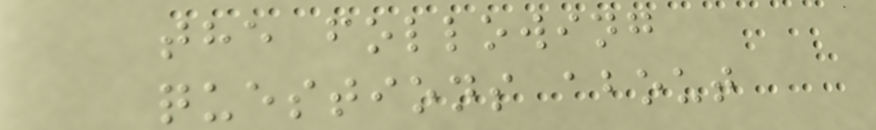the following
questions about
